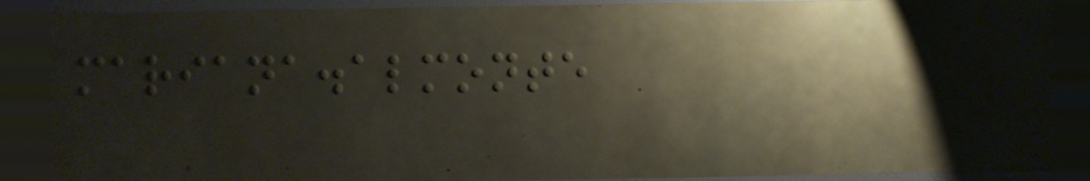mariana.almonte
